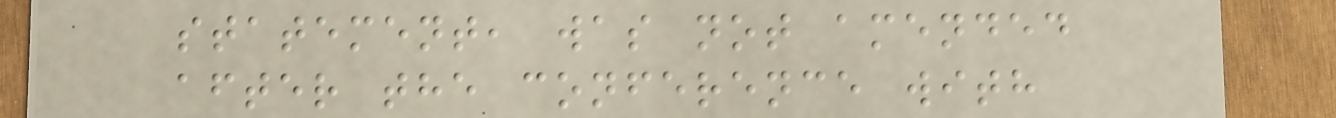statement, was not amended
after the conference with
